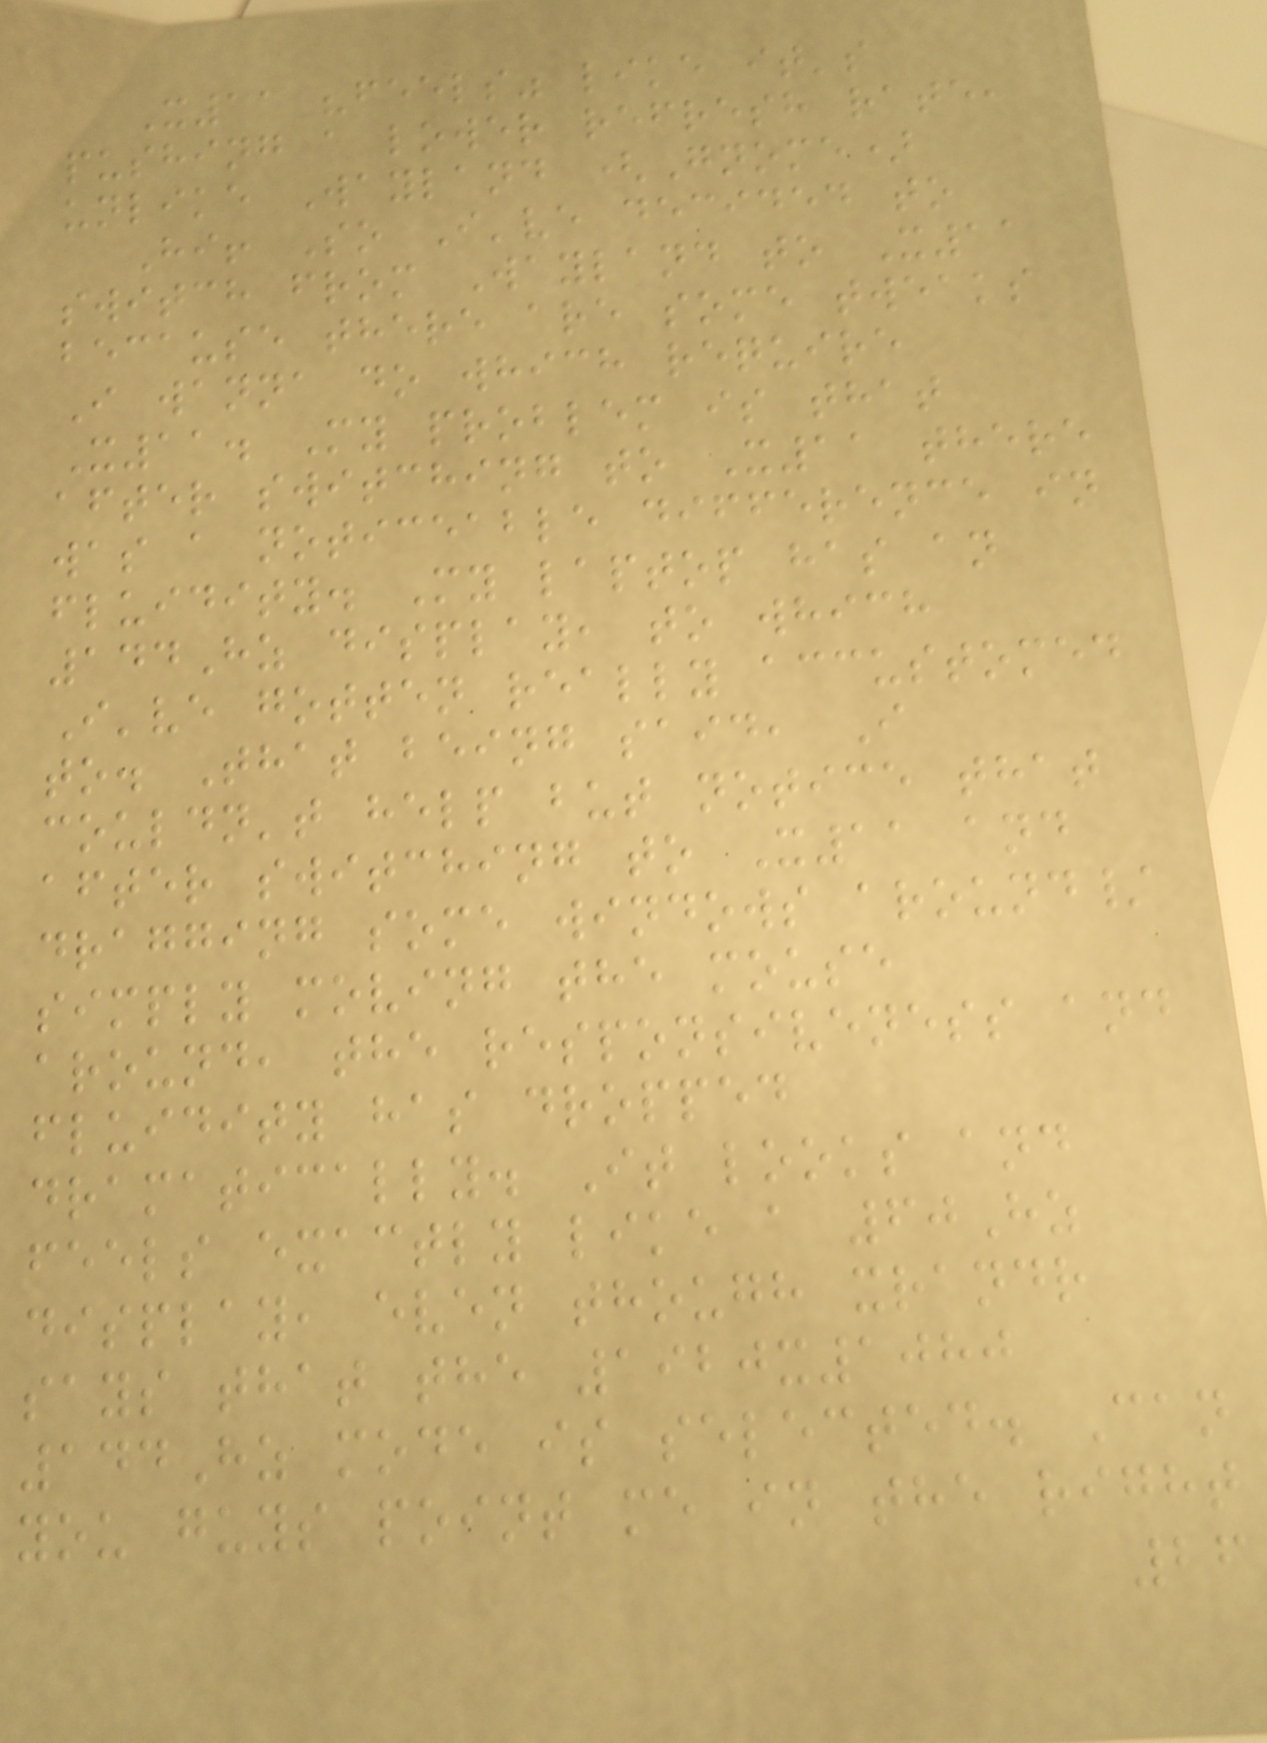X11 "feels" like it's
pushing a lower refresh rate,
unlike Wayland (Gnome)
Hi! So I've decided to
switch from Wayland to X11
because there are some tweaks
I wanna do which require
X11. My problem is that
after switching to X11 there
was a noticeable difference in
fluidity. My laptop has an
144Hz display, to which
I've gotten really accustomed
to. That being said, I
couldn't help but notice that
after switching to X11 and
dragging some windows around/
simply moving the mouse
around, the responsiveness and
fluidity has dropped
dramatically. It looks and
feels exactly like a 60Hz
display, even though xrandr
says that the 1920x1080
144Hz mode is selected. Can
you guys point me in the right
26
